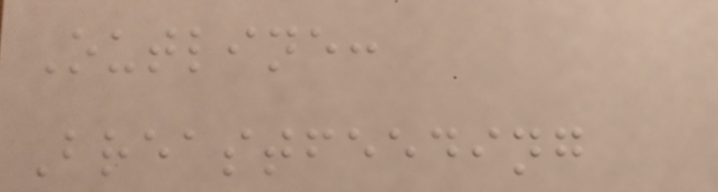Outline:
Breastfeeding
